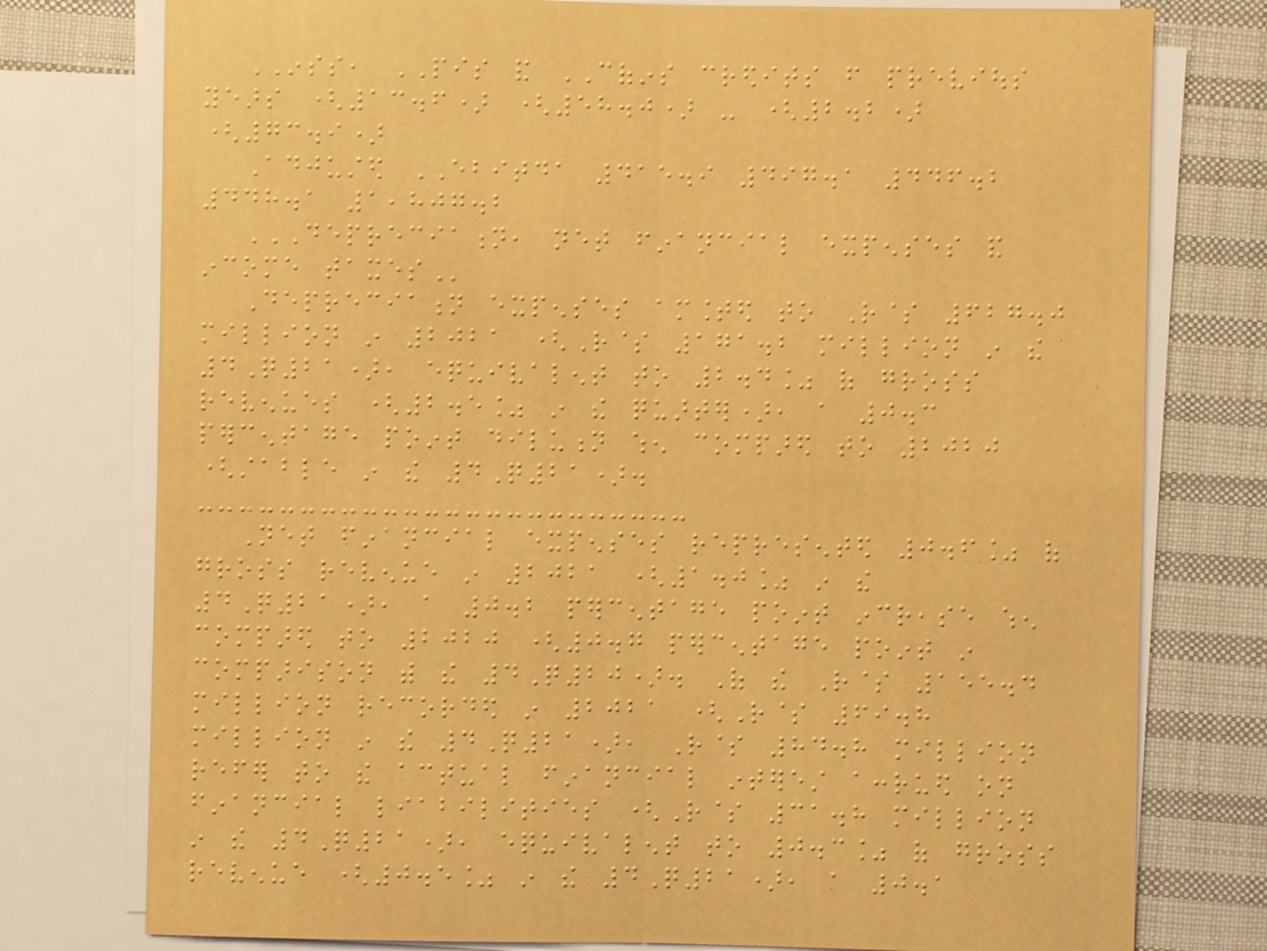INSS, PIS and COFINS credits from previous
years (13.6) (58.0) - (2.2)
(73.9)
Adjusted EBITDA 415.9 497.1 446.2
448.1 1,807.2
DEPRECIATION, NET FINANCIAL EXPENSES AND
INCOME TAXES
Depreciation expenses amounted to R$ 627.0
million in 2021 (R$ 171.2 million in the
4Q21), equivalent to 2.4% of gross
revenues (2.5% in the quarter), a 0.3
percentage point dilution when compared to 2020
(stable in the 4Q21).
Net financial expenses represented 0.6% of
gross revenue in 2021 (1.0% in the
4Q21), a 0.2 percentage point increase when
compared to 2020 (0.7 percentage point in
comparison with the 4Q20). Of the R$ 155.4
million recorded in 2021 (R$ 69.8
million in the 4Q21), R$ 84.8 million
refer to the actual financial interest accrued on
financial liabilities (R$ 31.8 million
in the 4Q21), equivalent to 0.3% of gross
revenue (0.5% in the 4Q21), a 0.1
